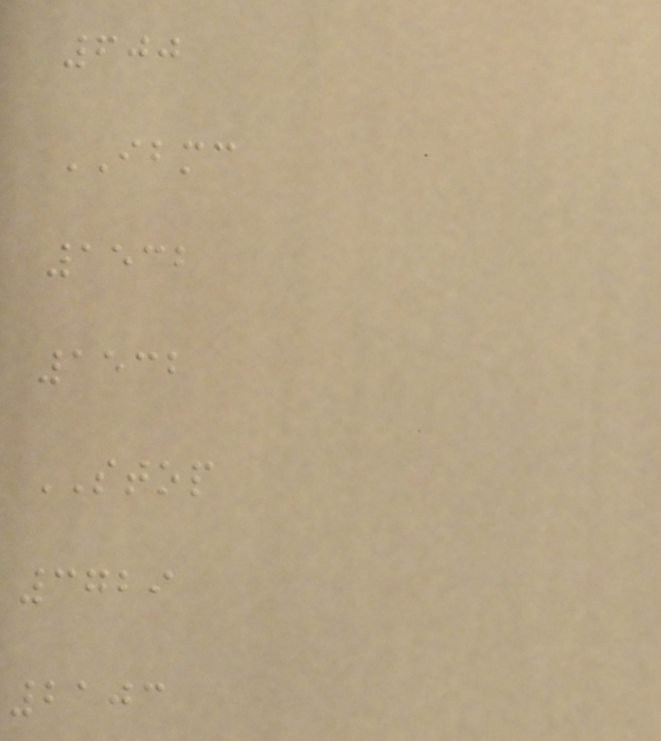600
IBMC
1532
1532
STOP
3729
2103
